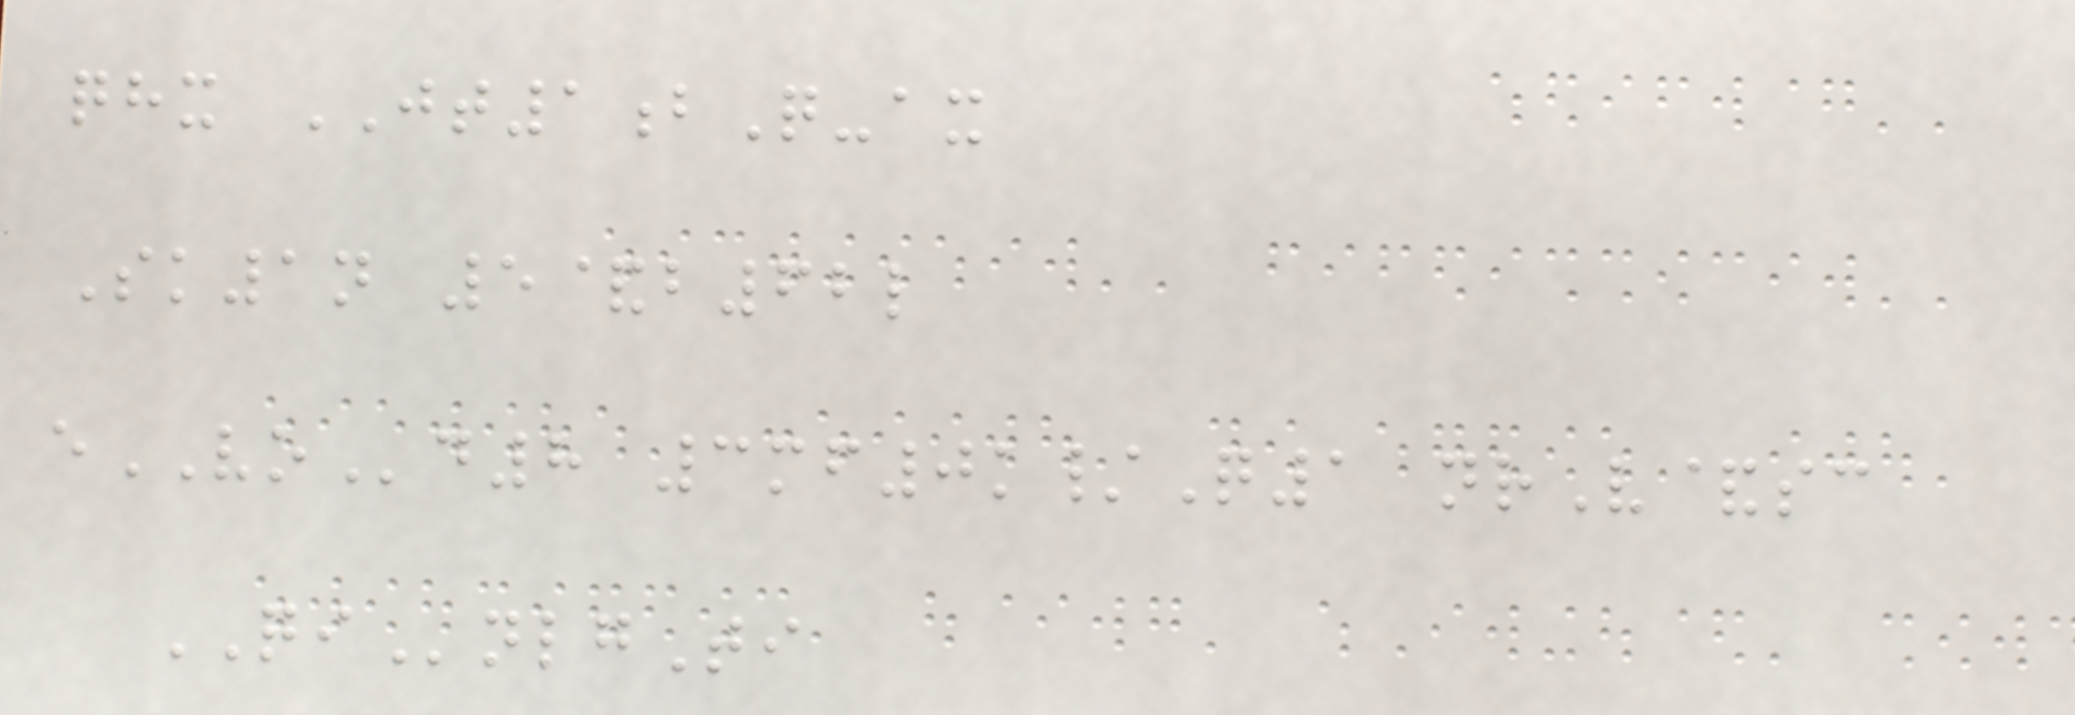qhx JT1bQ-ax
Sk1n 5&b62l
eVOd8 3mf0k/Q1 nrV&sc
QInlgTi
